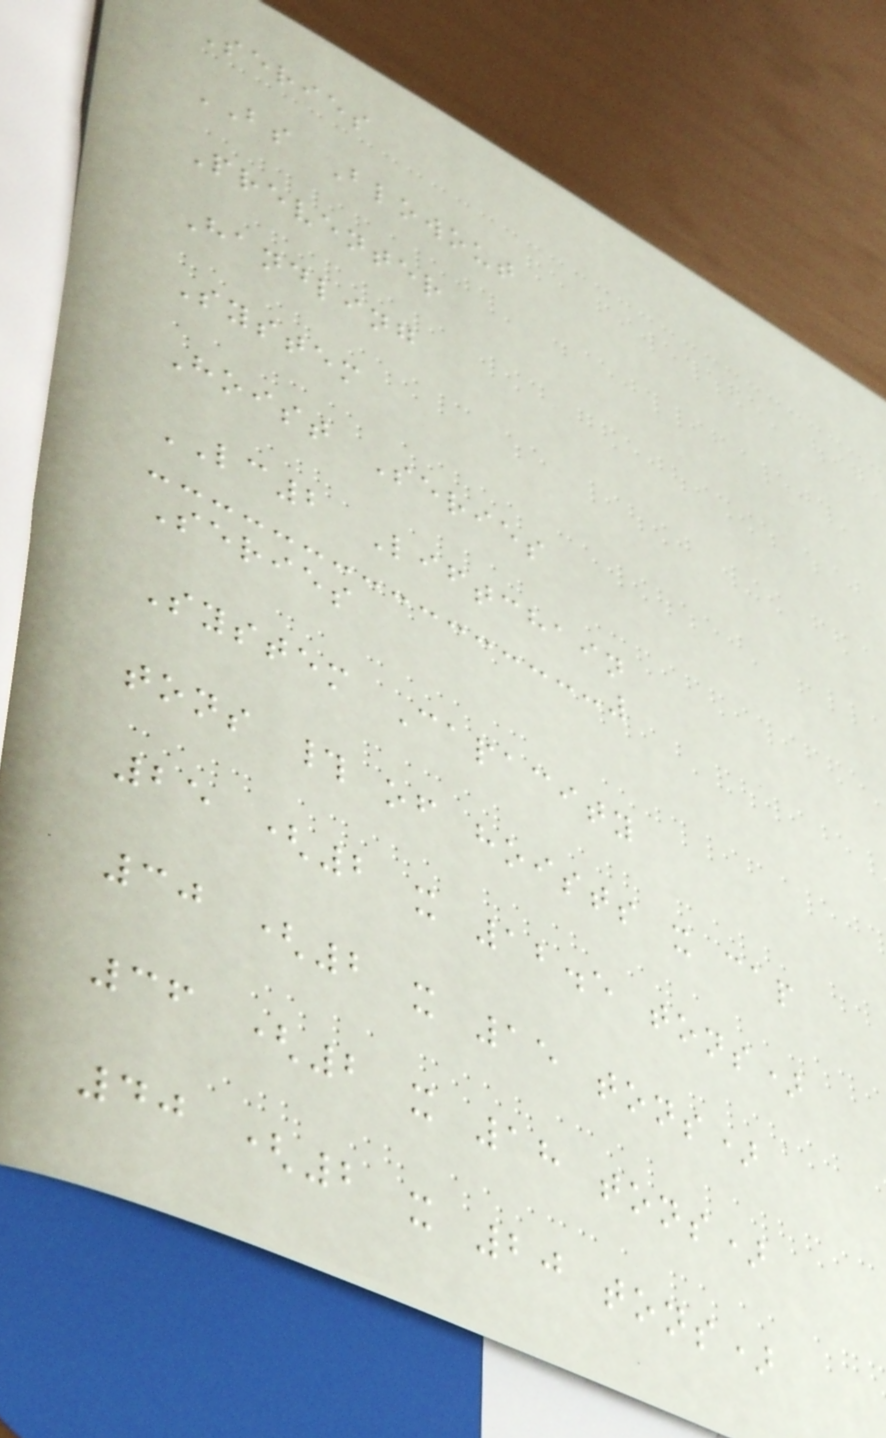Series
BS Blowout
Preventer
Handling
System
Hoist Series
LC2 Liftchain
Series
System Capacity
tons # of hoists x cap
25 (2 x 12.5 tons)
30 (2 x 15 tons)
36 (2 x 18 tons)
40 (2 x 20 tons)
